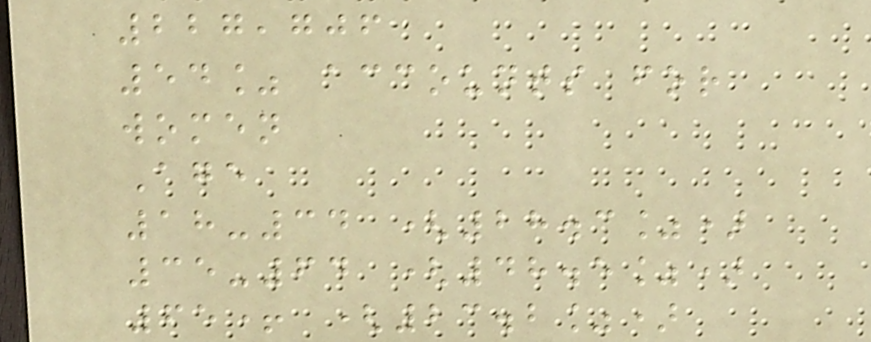227,706
54% accounts for
women
Age
18-34 (28.3%)
35-64 (48.5%)
65+ (23.2%)
